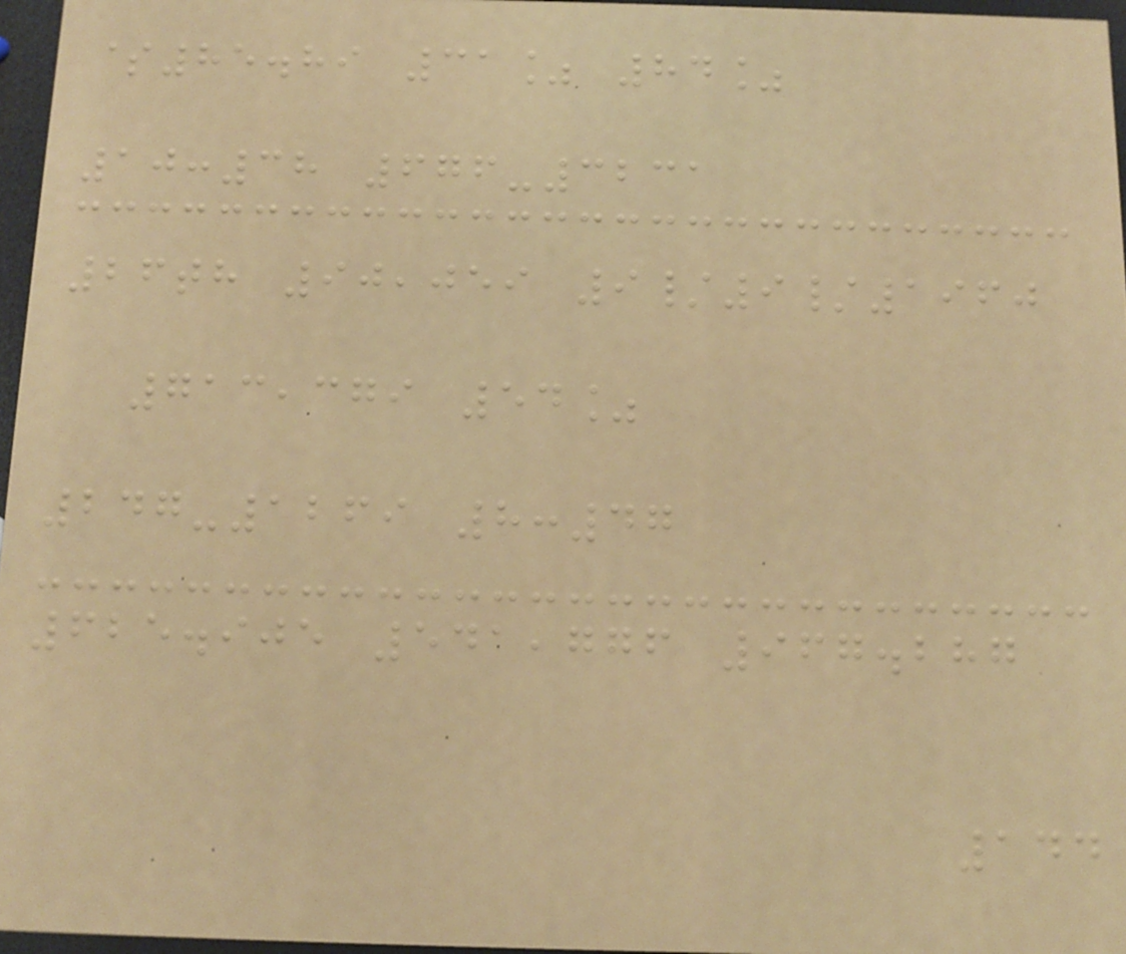$85.89 31% 84%
10:38 676-3231
26th 90,059 9/9/1960
713,379 54%
247-1269 8:47
625.905 541,776 967.287
144
